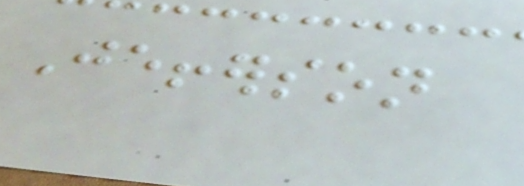Jefferson
